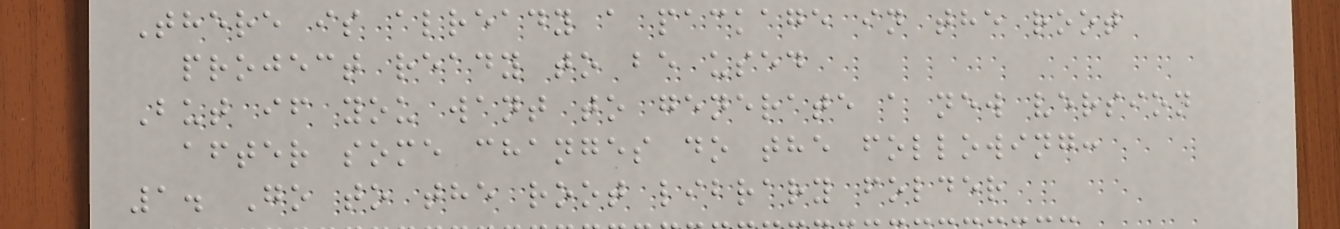There is already a package in the root
project ready to be used
But if you want to generate a new version
after some changes do the following:
1. Go to the root library folder
